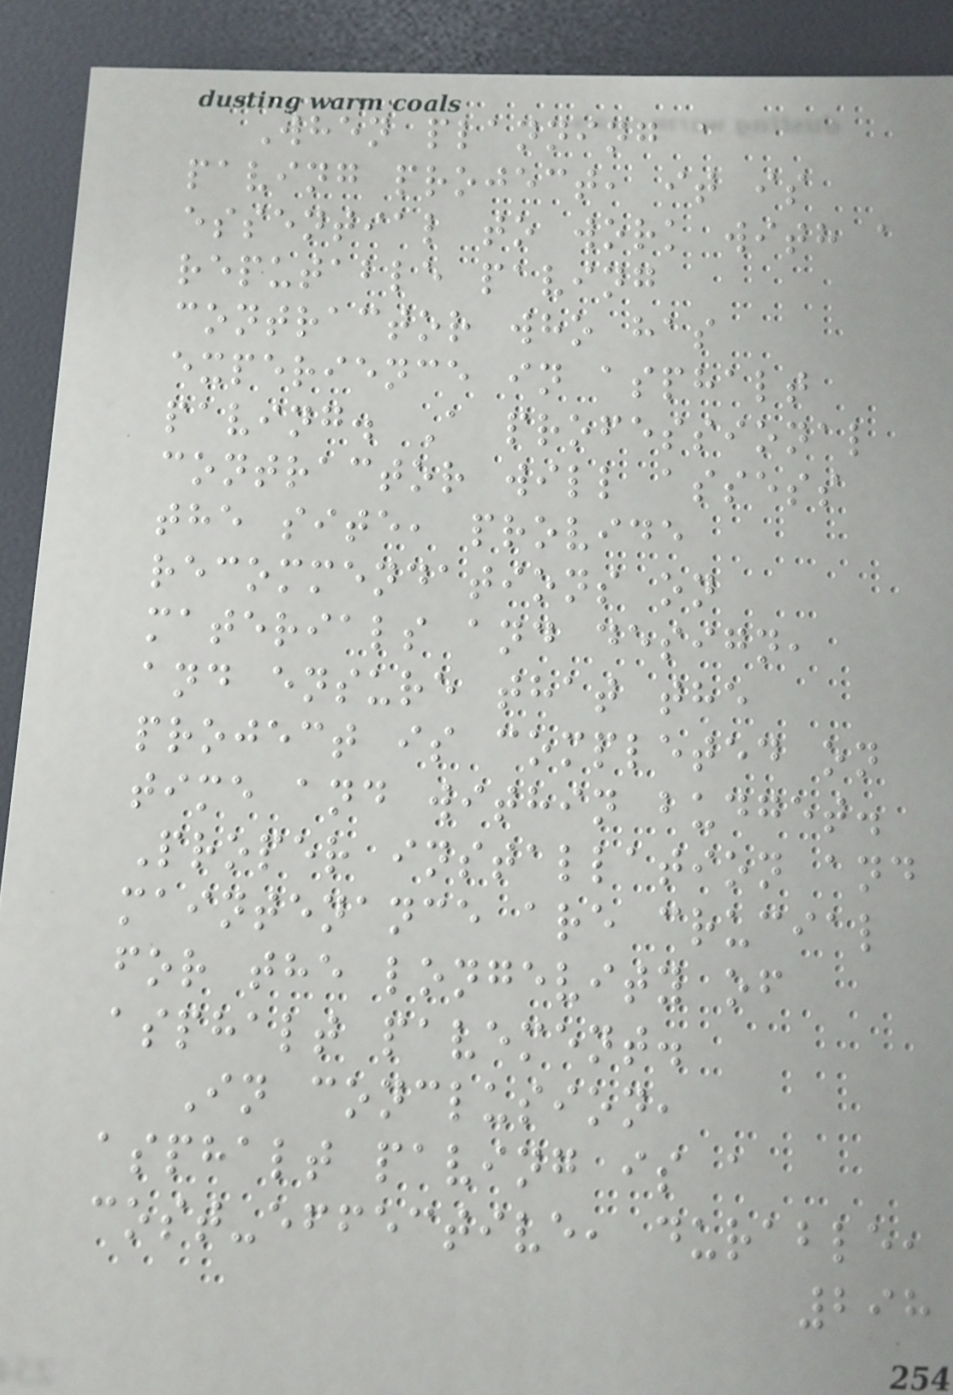When planning a
paving project, it is
essential to work with a
reputable paving
contractor who has
experience in asphalt
paving. A professional
contractor will assess
the site, provide
recommendations on
materials and design,
and ensure that the
project is completed on
time and within budget.
Proper installation and
maintenance are crucial
for the longevity of
asphalt pavement.
In conclusion,
asphalt paving is a
cost-effective, durable,
298
